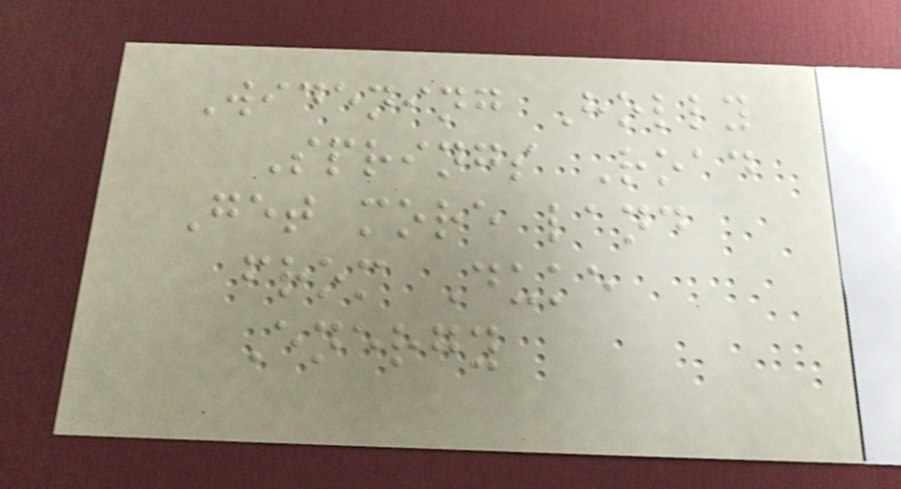Widening Holly
Springs Road
Get more land
from Duke
Energy
